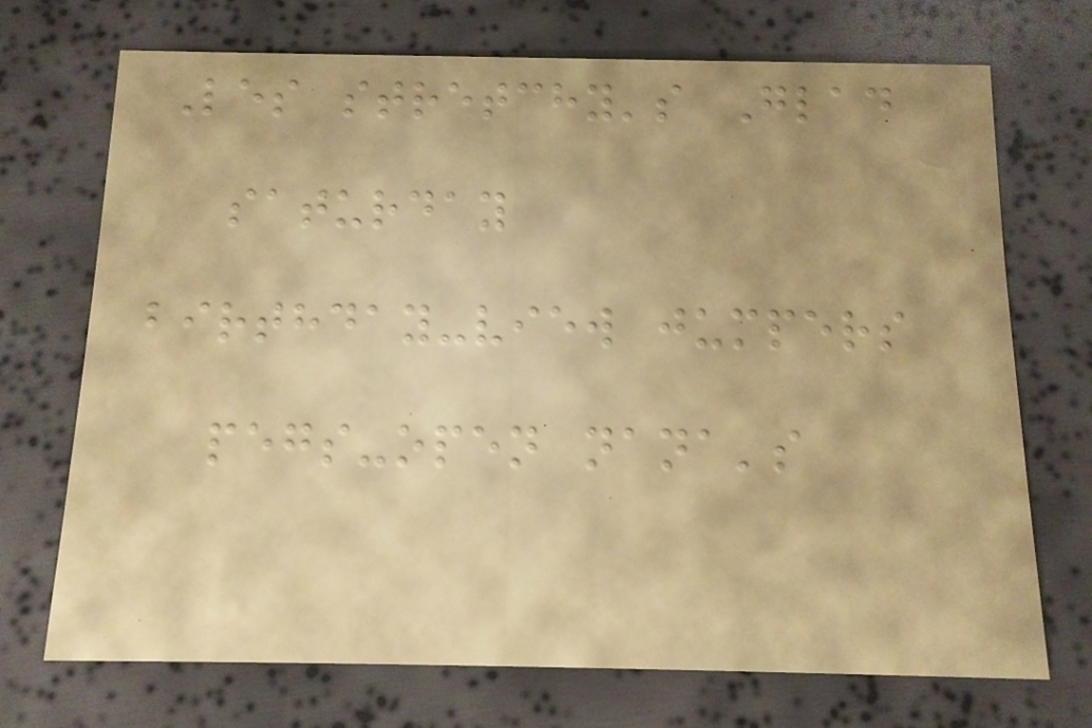Les stretchy's Glad
saturday
birthday-view jumpers
pegs-open nana's
